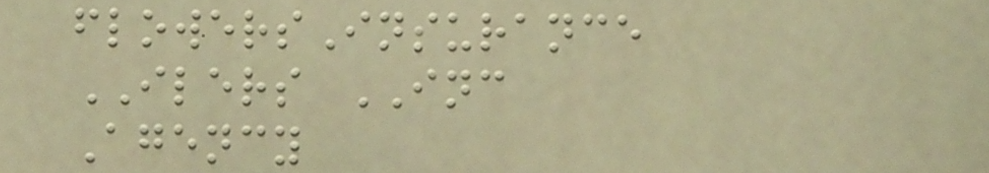flowersInsurance
ILERS INC
Agency
